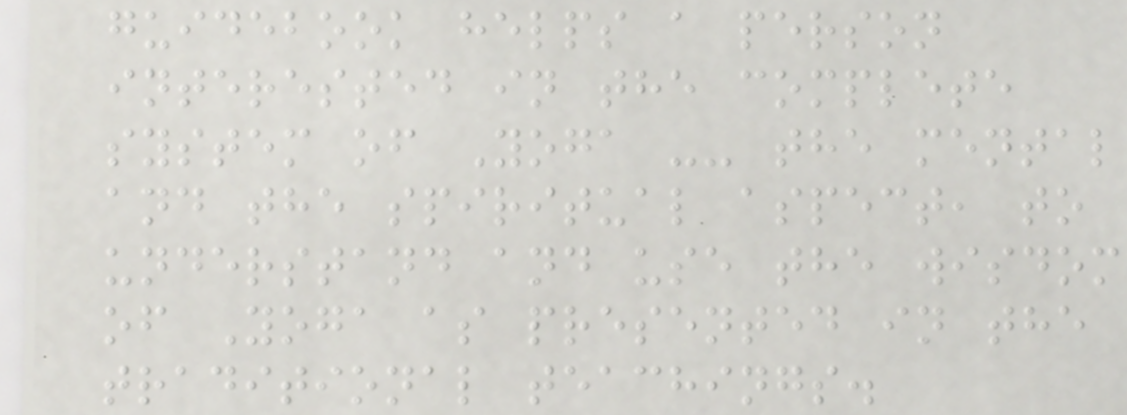guidebook helps a person
interested in the complete
system of Yoga -- the mental
and the spiritual aspect, to
understand and use the wisdom
of Yoga as presented in the
traditional teachings.
